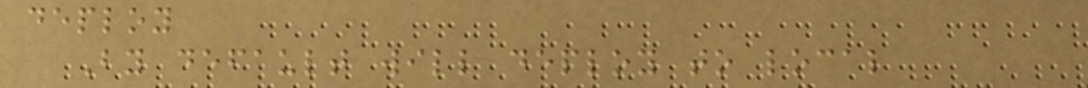deploy
By default will deploy to local
